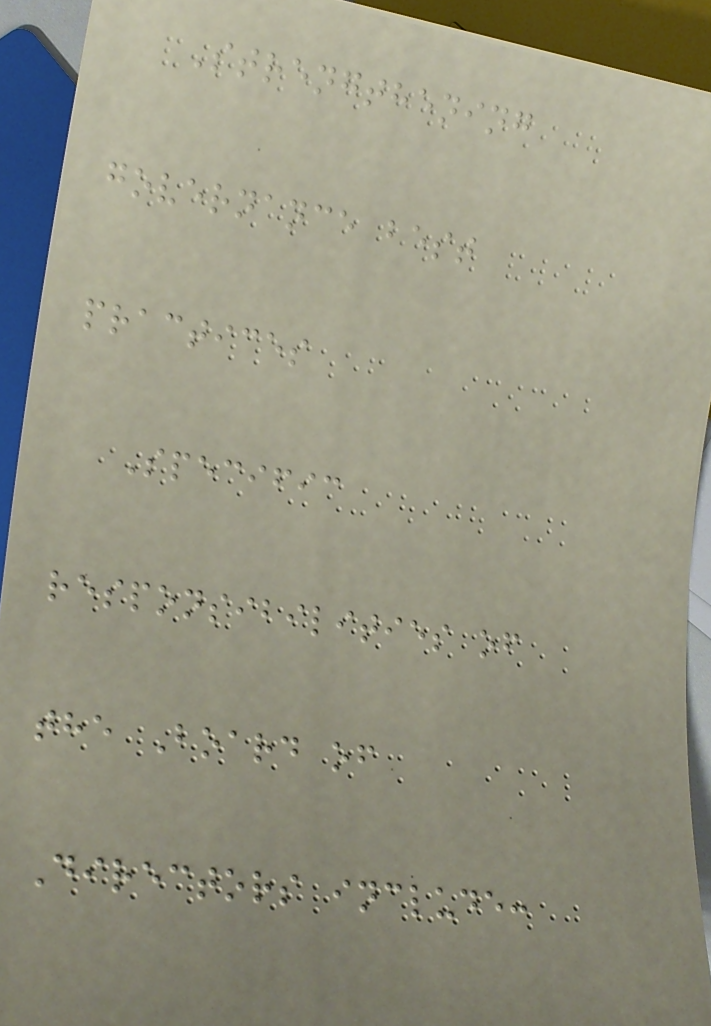Strengthening
governance best
practices
Specific
responsibilities of
the Board of
Directors include:
